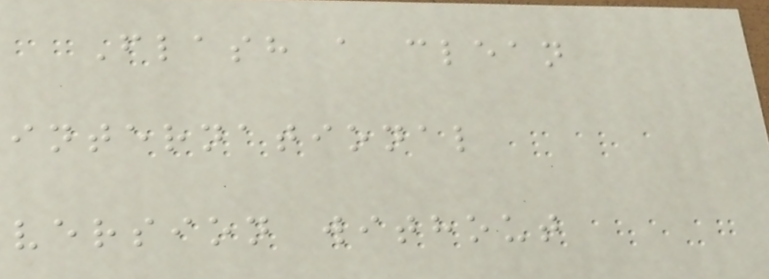Flash a clean
international
version without
